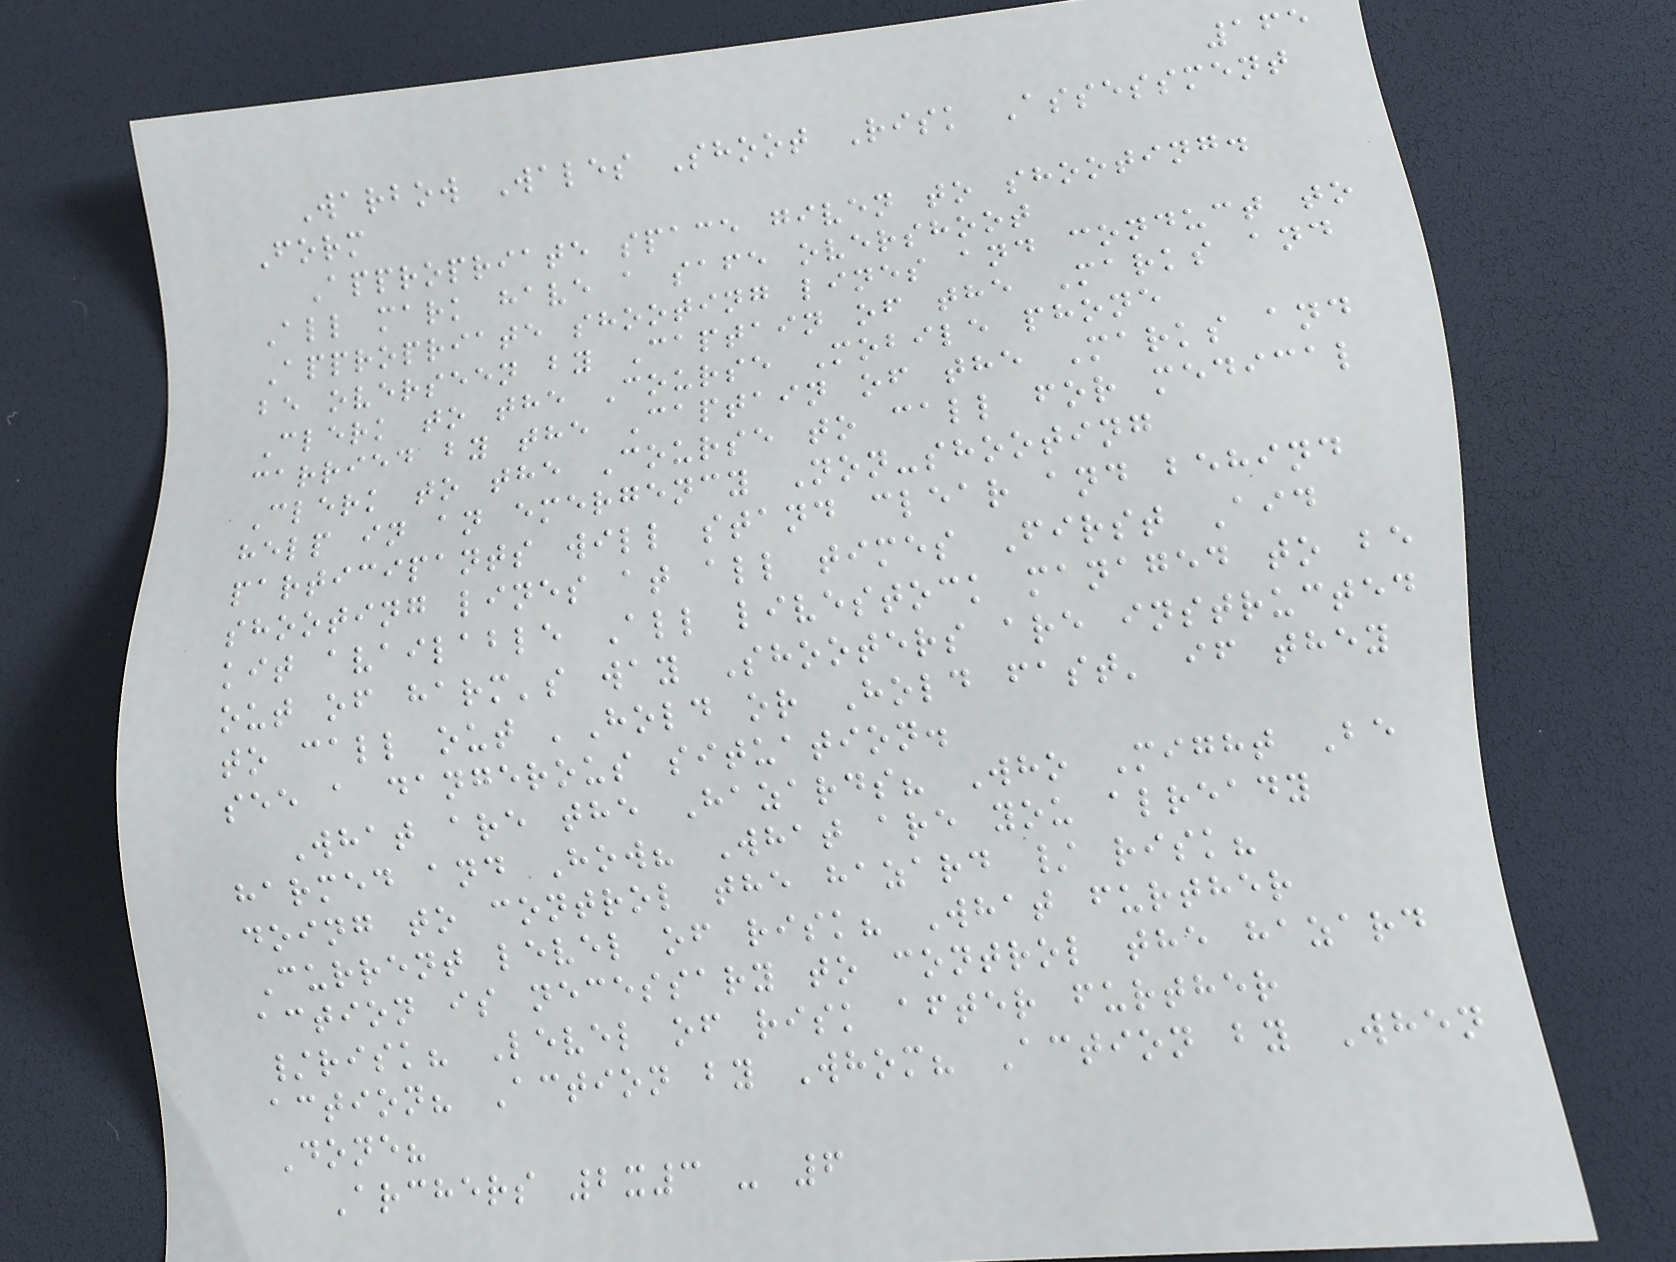165
Warbow Wales Shoot Risk Assessment
Form
Appropriate space given to shooting.
All mark have a safe overshoot
Appropriate shooting lines and conduct to
be overseen by Captain of the Marks and
Clerk to the Course Mobile phone
carried by the Captain of the Marks and
Clerk to the Course to call for medical
help in an emergency Non-shooting
participants will stand clear and behind
shooting lines at all times First Aid
kit available All livestock managed to be
out of harm's way Shooters are instructed
to call out 'Hold or Hold fast' if they
see a dangerous situation.
What are the Hazards? Who Might Be
harmed and How? What are you already
doing to control the hazard / risk?
Current level of risk? What further
action is necessary to control the hazard
/risk? Level of risk after further
action? Action by Whom? Action by When
Done?
Archers 2x3 - 6
